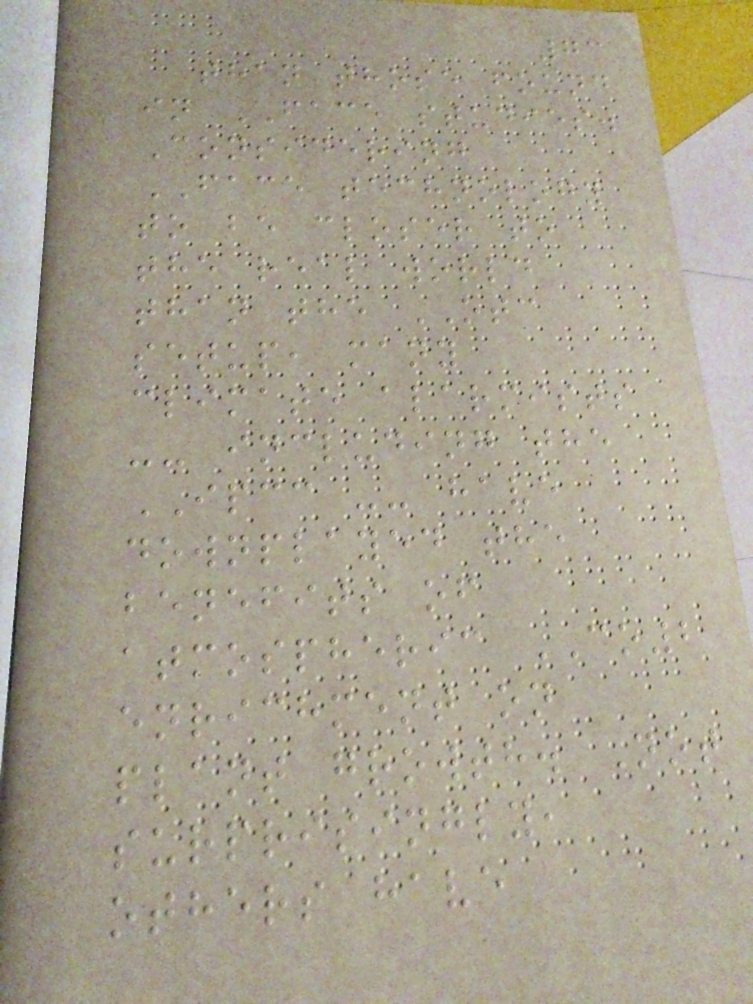73
than those found
in FACE studies.
Considering
FACE technology
to be closer to
the real world
than the OTC
setup, many
climate alarmists
-- including the
IPCC -- have
downplayed the
benefits of
atmospheric CO2
enrichment on
plant growth. Not
surprisingly,
others have
